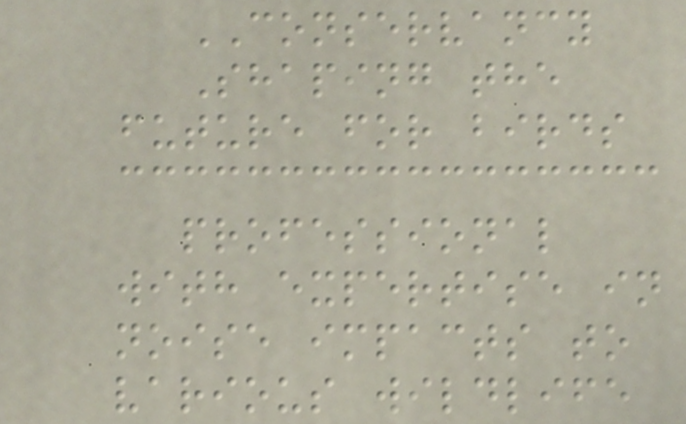CONSERVANCY
Shaping the
future for birds
professional
with expertise in
noise impacts to
various wildlife
